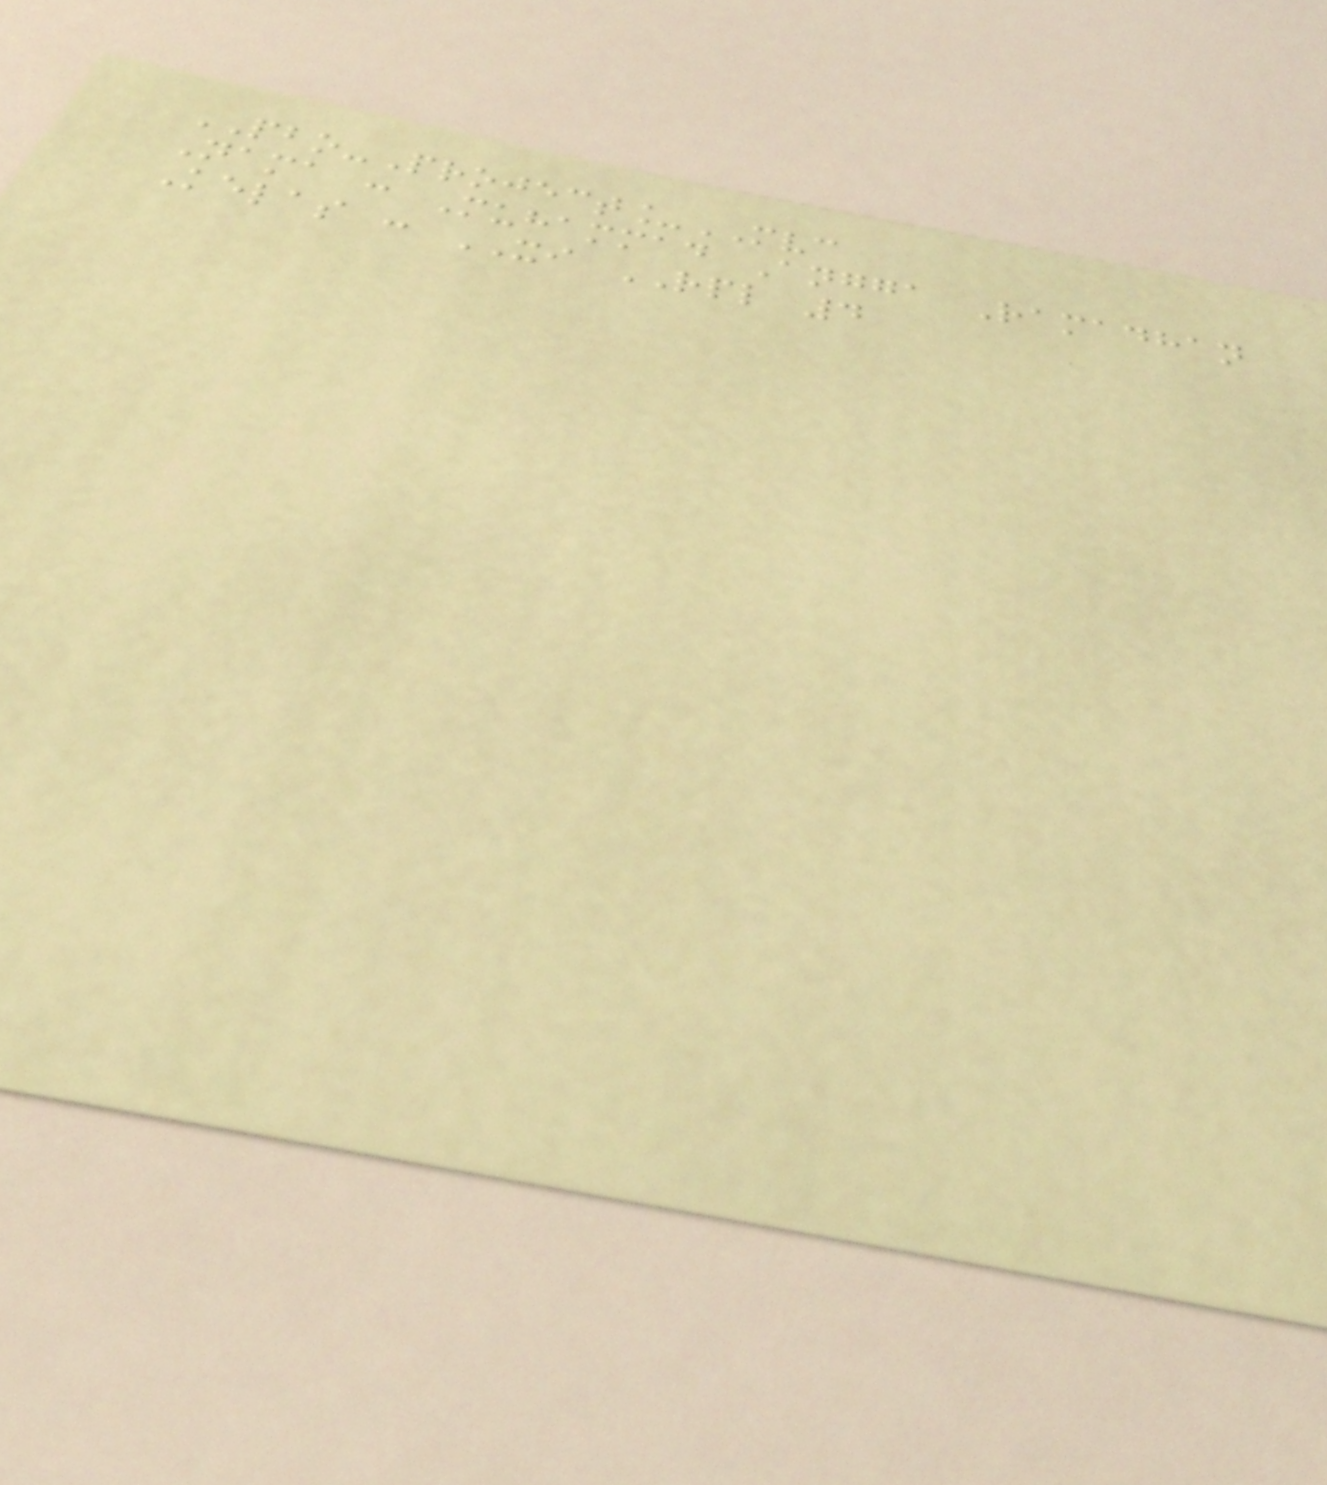PBO-Project_MVC
Nama : Muhammad Angga Ramadhan
Kelas : XI RPL 4
